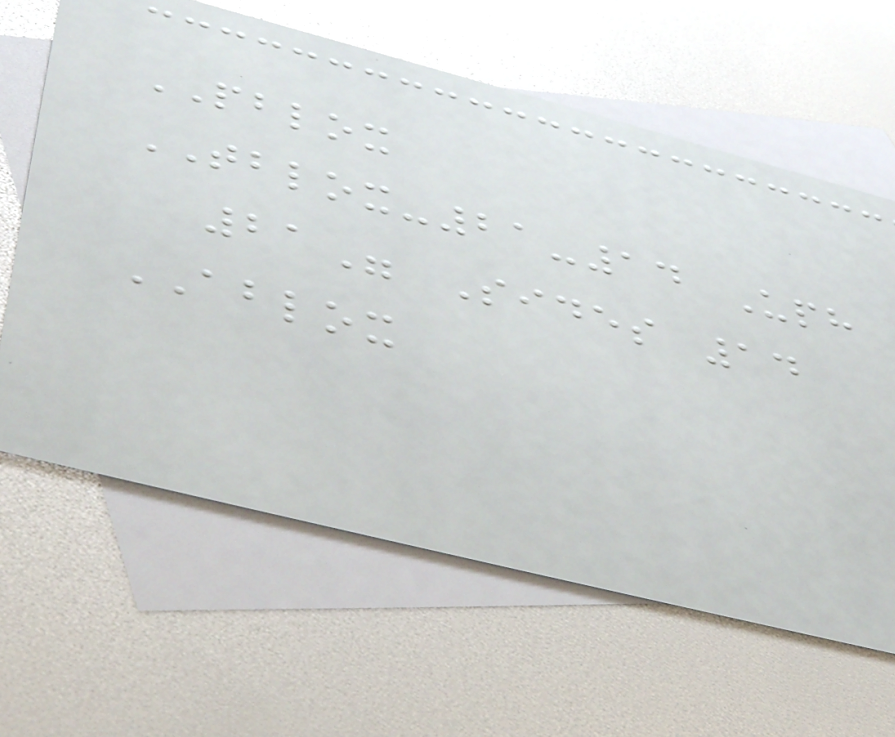PBLOX
TBLOX-21-14 Uph
21" Sides 14
ABLOX
